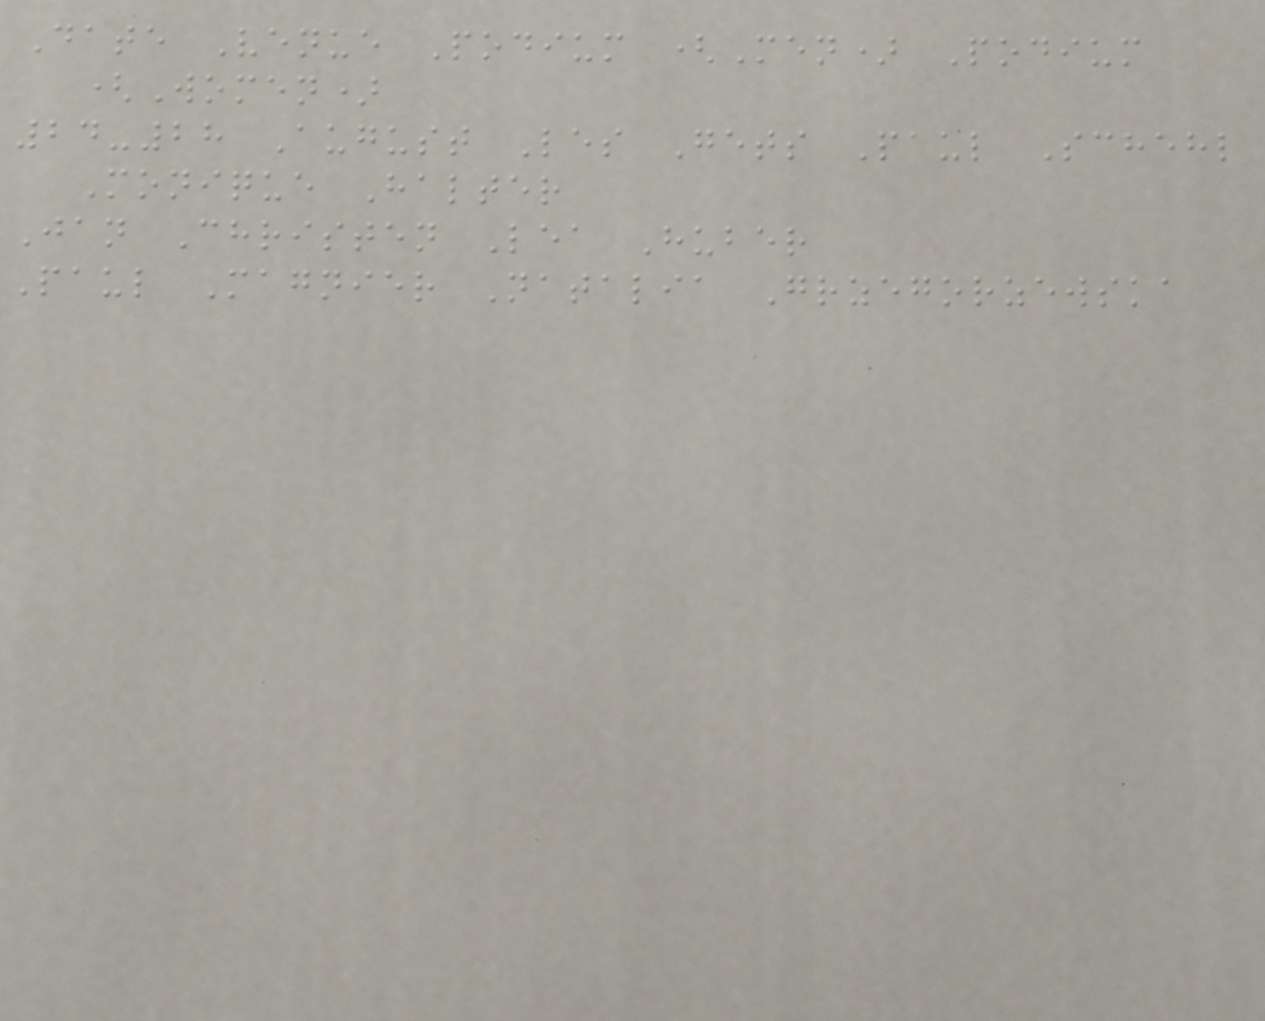Date Venue Podium (Men) Podium
(Women)
24-28 August Les Gets Paul Schehl
Monique Halter
Jan Christen Lea Huber
Paul Magnier Natalia Grzegorzewska
